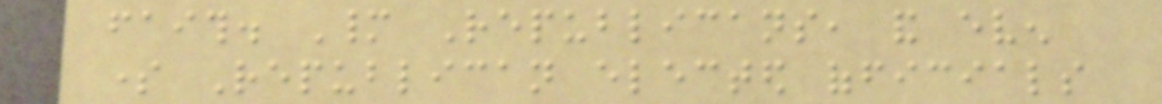faith. Many Republicans, and even
some Republican elected officials
